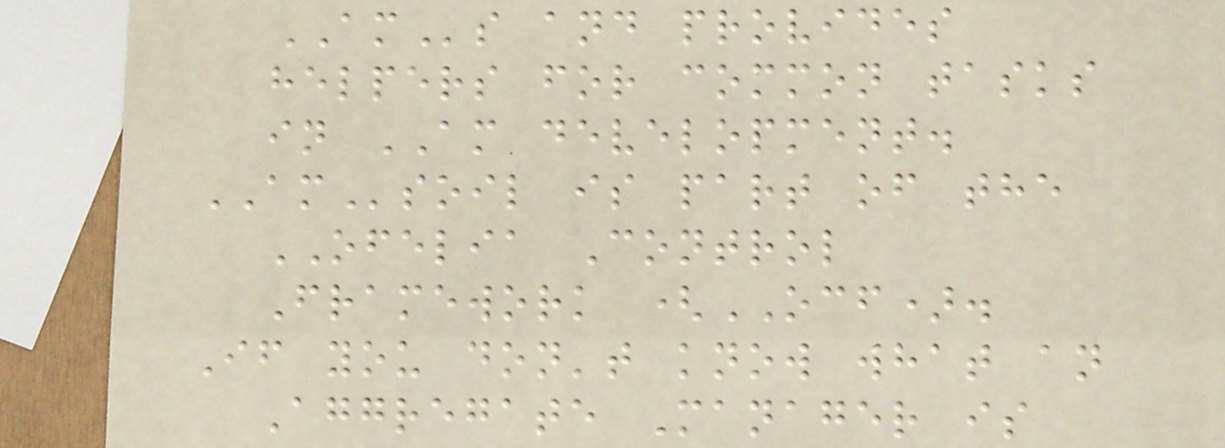AMs and provides
helpers for common tasks
in AM development.
AMsoil is part of the
OFELIA Control
Framework (OCF).
If you don't know what an
Aggregate Manager is
